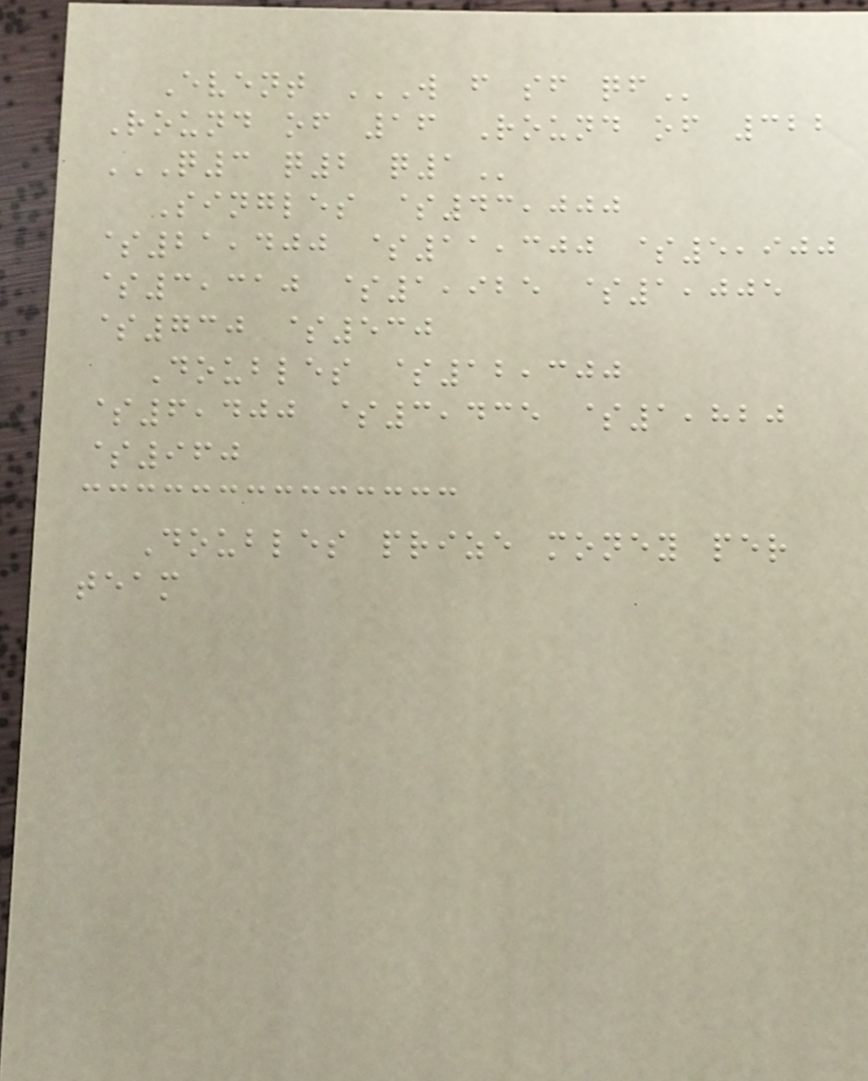Event W F SF QF
Round of 16 Round of 322
Q3 Q2 Q1
Singles $43,000
$21,400 $11,300 $5,900
$3,310 $1,925 $1,005
$730 $530
Doubles $12,300
$6,400 $3,435 $1,820
$960
Doubles prize money per
team
